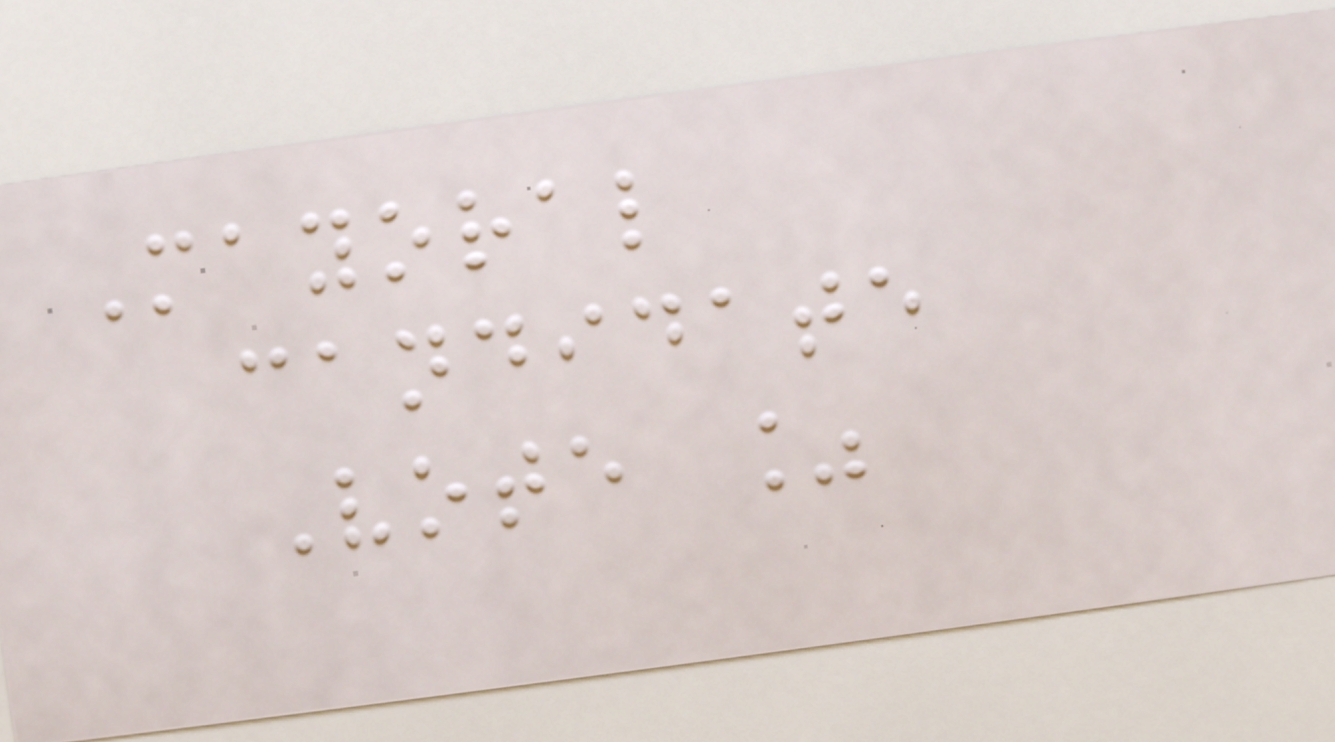Mayoral
candidate
Vote %
